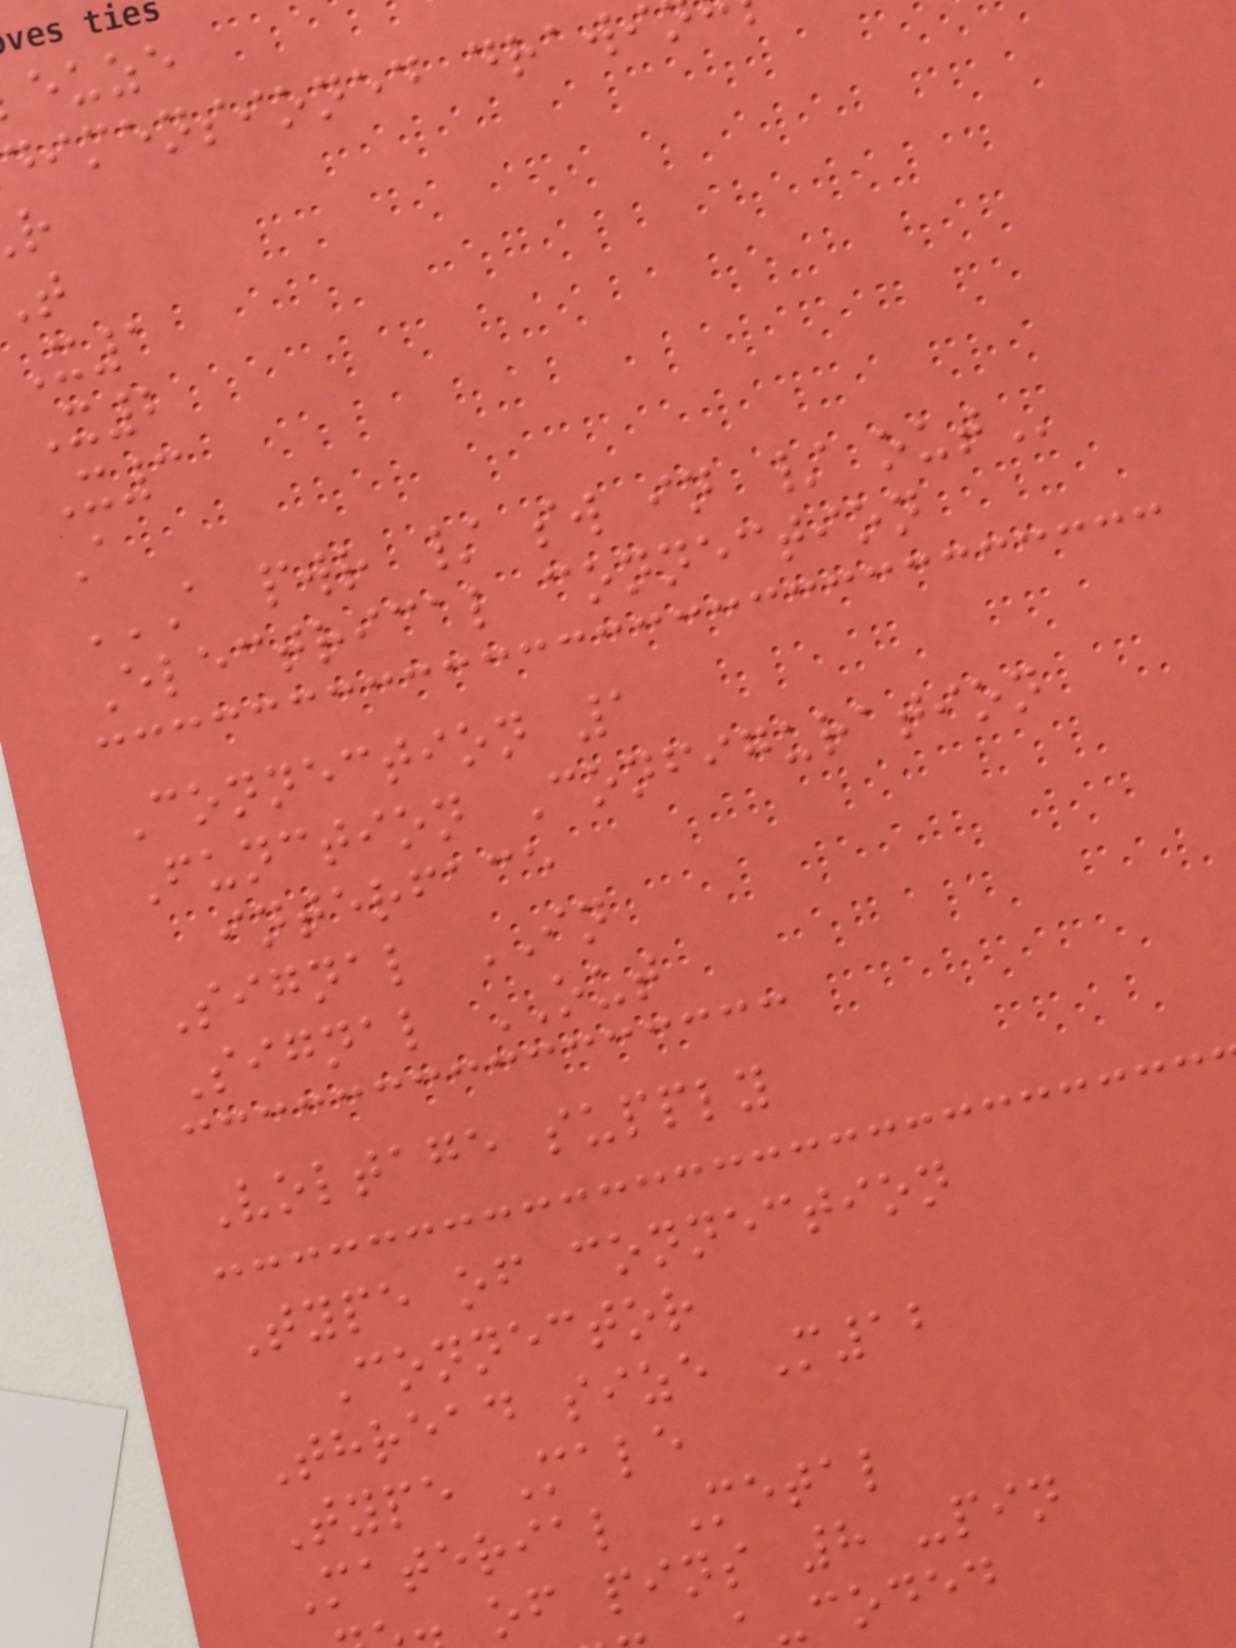euze
dimensioned drawi
X1
X2
X3
A
A PWR / SW IN / OUT
Electrical connection
Connection 1
Function Configuration
interface
Signal IN
Signal OUT
Voltage supply
Type of connection
Connector
Thread size M12
Type Male
Material Metal
of pins 8 -pin
-coded
